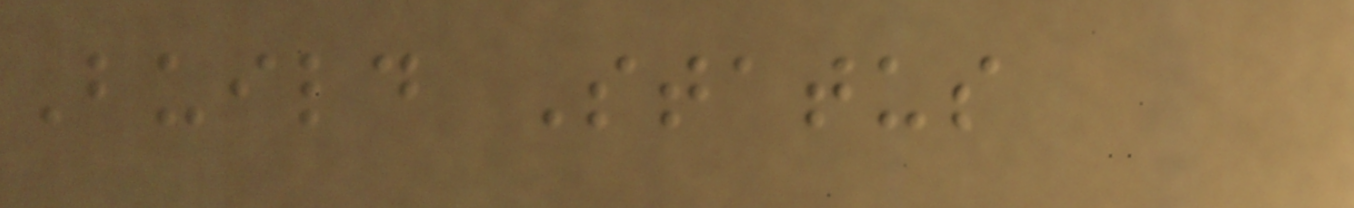Build Status
